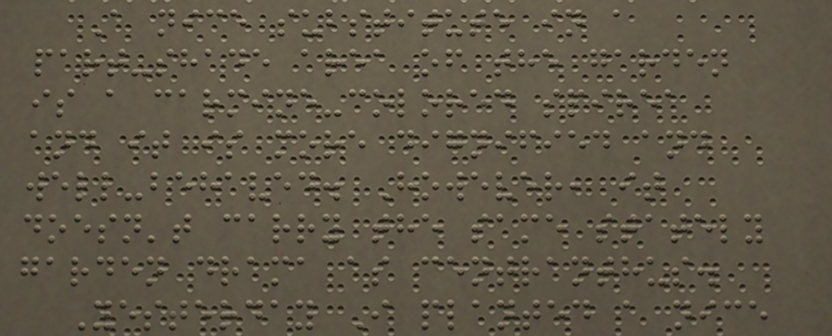A nice substitute in a
part-shade area of the garden
is a carmine-colored spirea
and it is more dignified and
well-behaved. However, it
doesn't carry the same stately
garden drama as centranthus.
Yesterday I planted a nice
